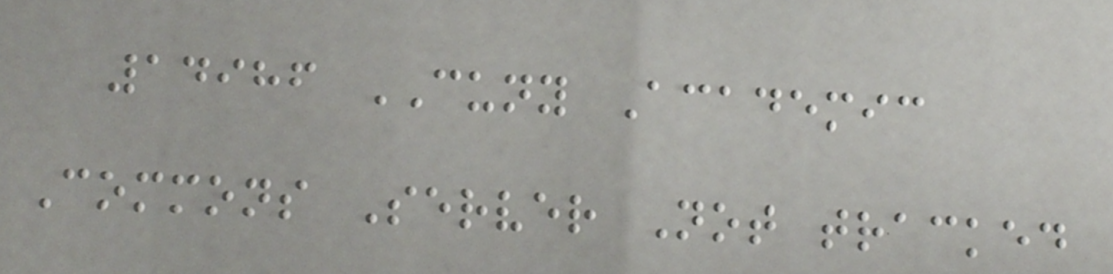14986 CUNY Academic
Commons Server Not tracked
